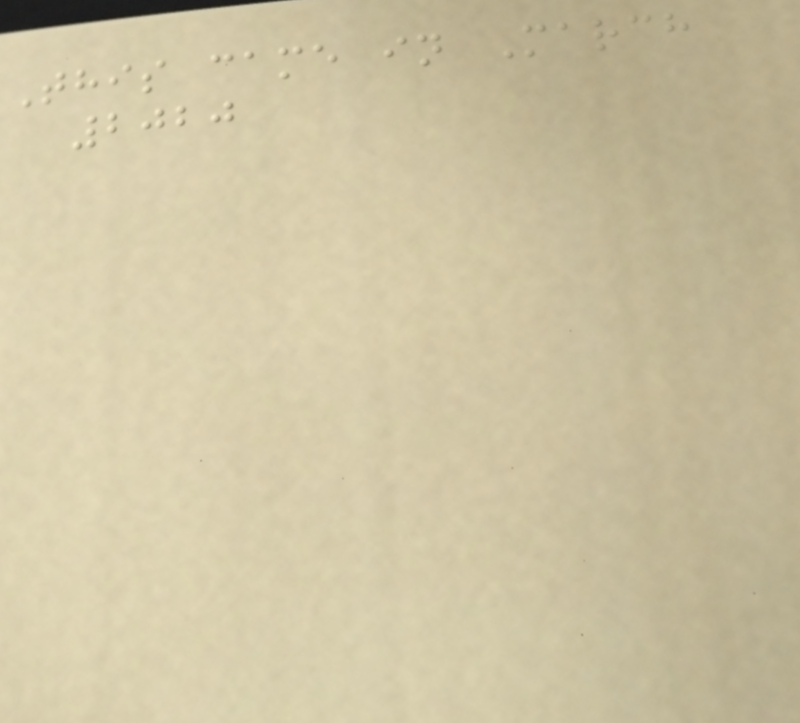This came in March
2020
